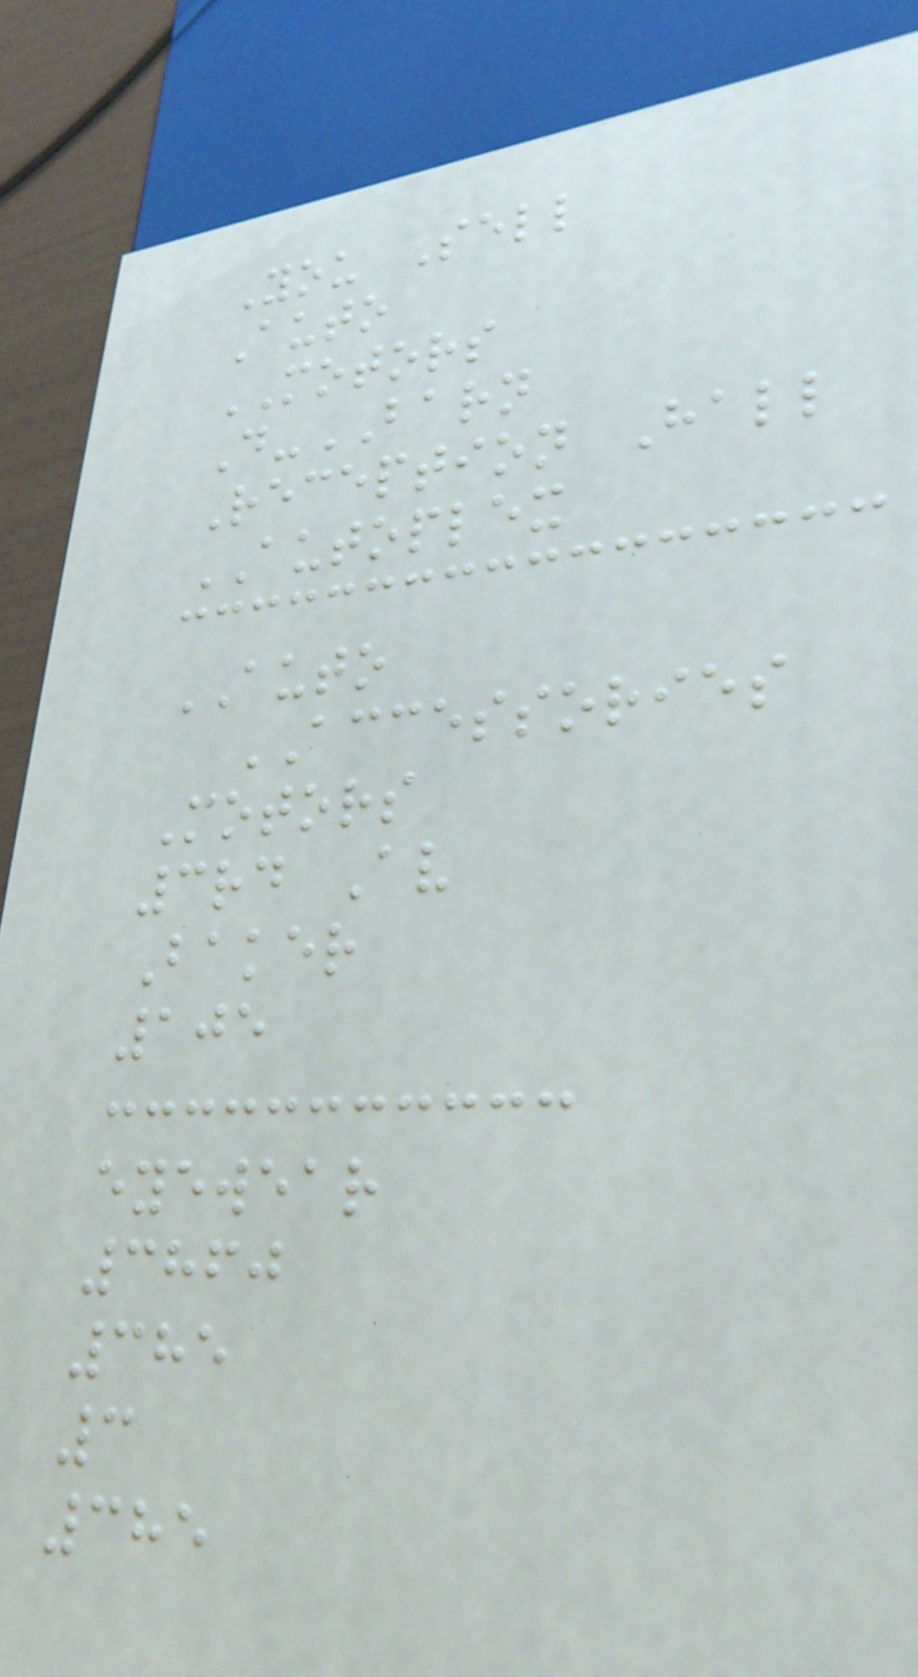You Sell
Auto
MOTORS
D-BARN
Reception Hall
AUTOPLEX
AUTO
ACCESSORIES
Motors
3rd Av
Baker
105
eyewear
3860
385
3
385
